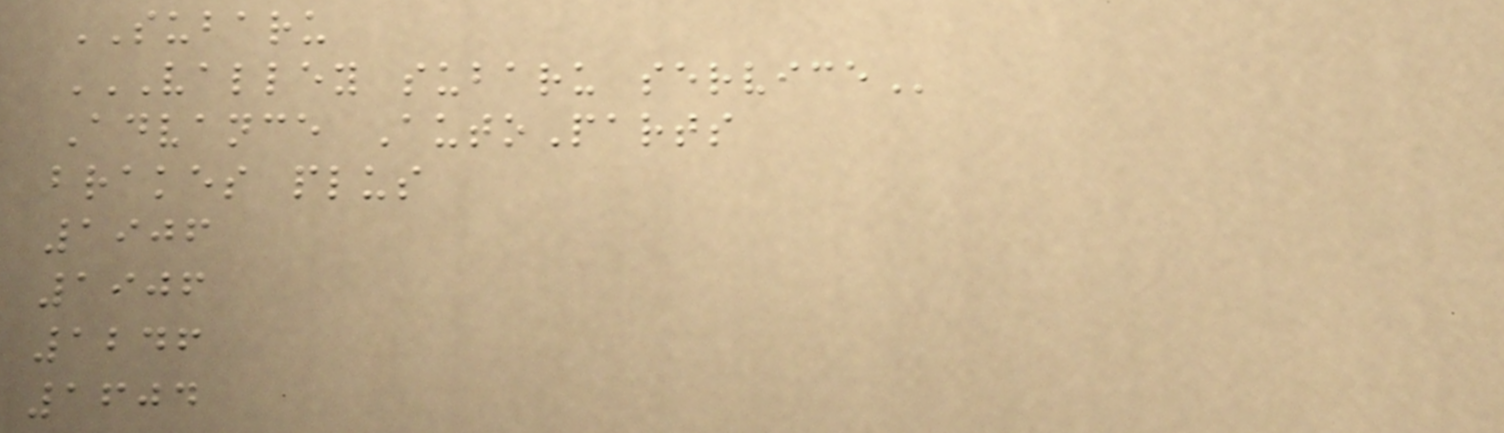SUBARU
VALLEY SUBARU SERVICE
Advance AutoParts
brakes plus
1906
1906
1246
1604
